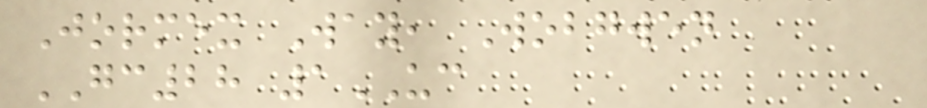Jormex Way, Wobgwen
GC28 1UC
